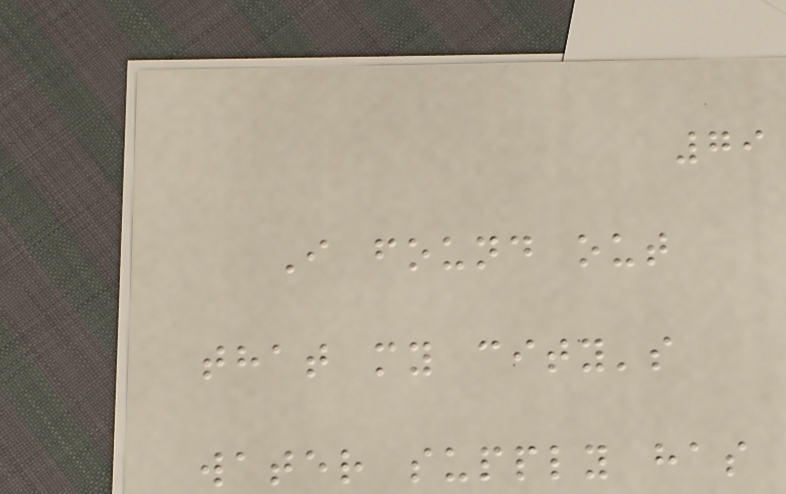79
I found out
that my city's
water supply has
